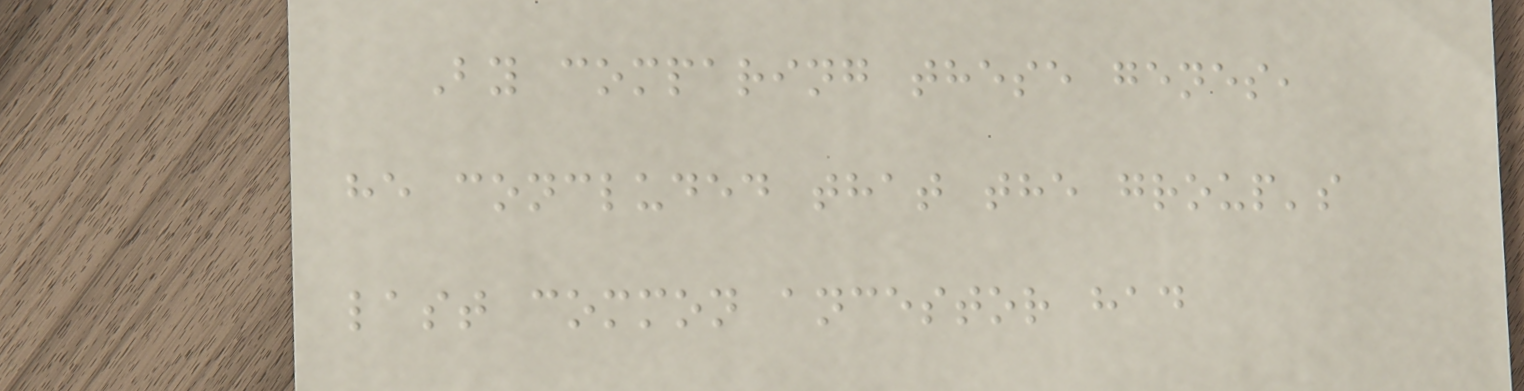By comparing these genes,
he concluded that the group's
last common ancestor had
